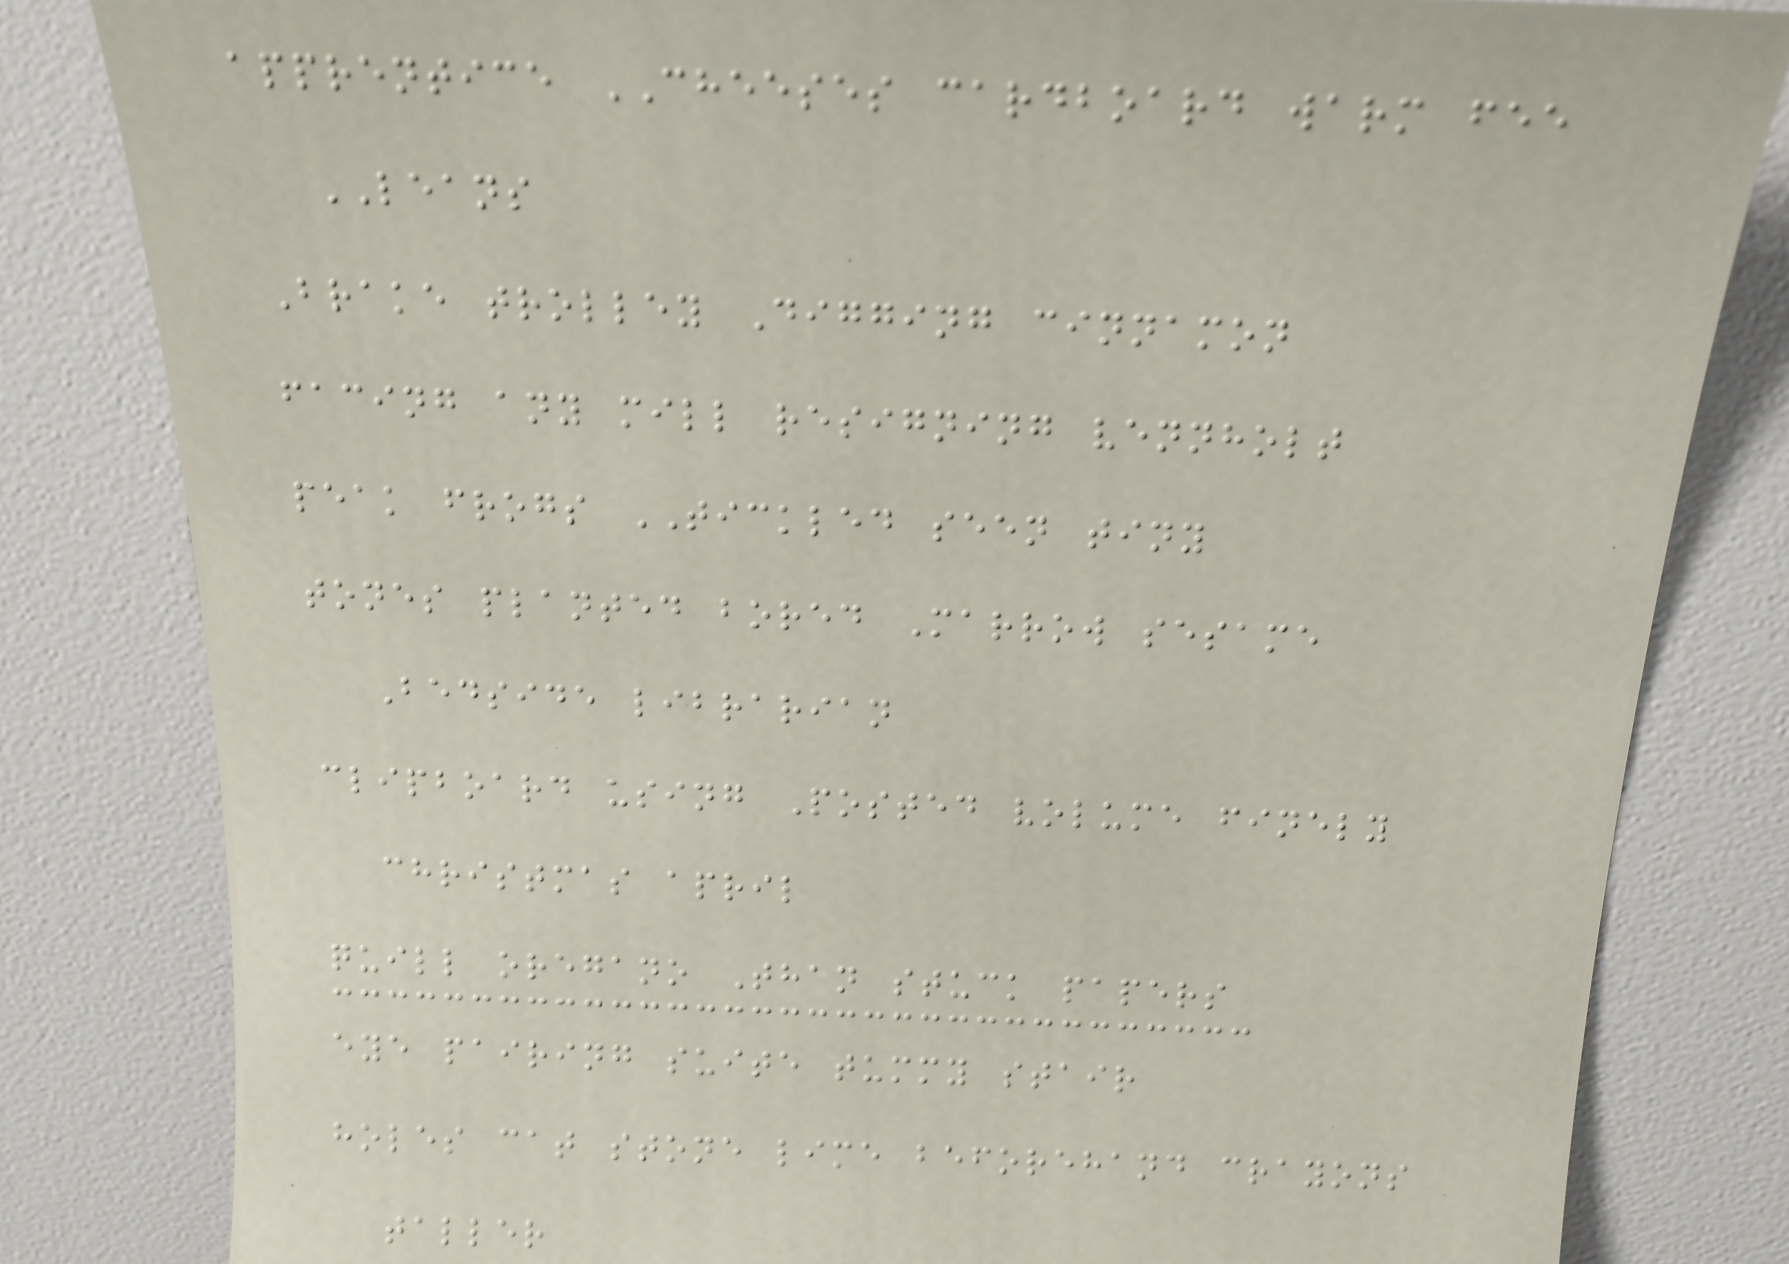apprentice CHEESES cardboard warm fee
LEANS
Brake trolley Digging cinnamon
facing any mill resigning vennholt
peak frogs TICKLED seen tiny
tones planted bored Marrow sesame
Bedside librarian
clipboard using Posted volume finely
christmas april
quill oregano Than stuck papers
eye pairing suite tummy stair
holes cat stone lime beforehand crayons
taller
